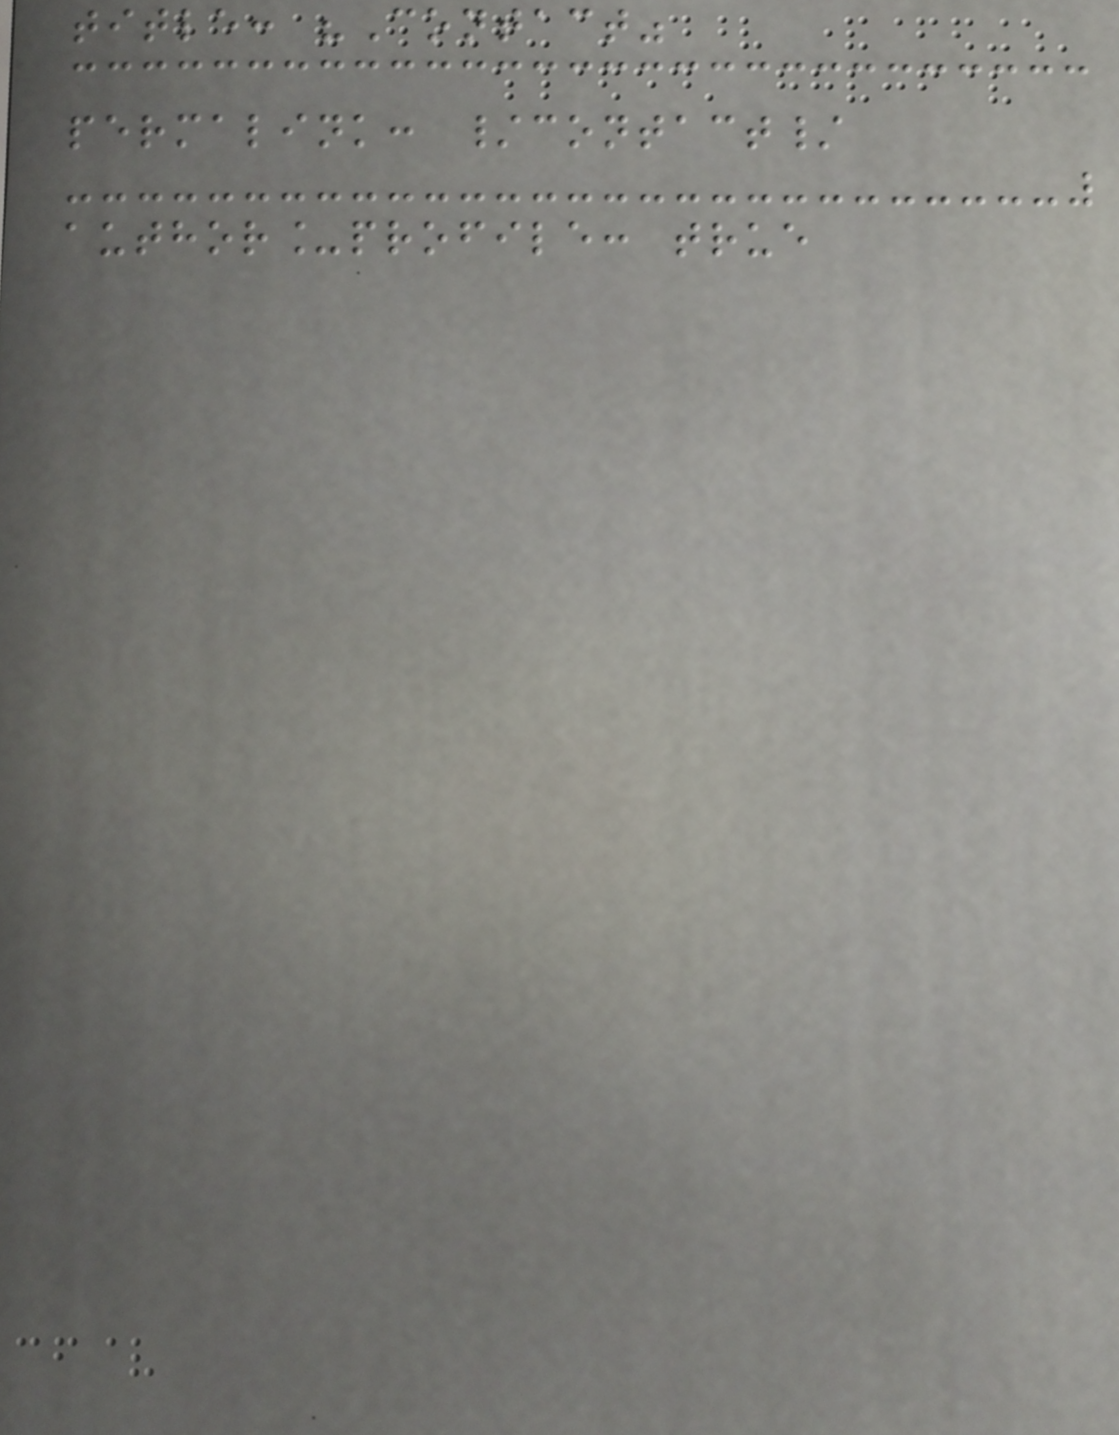title: "Contact"
permalink: /contact/
author_profile: true
